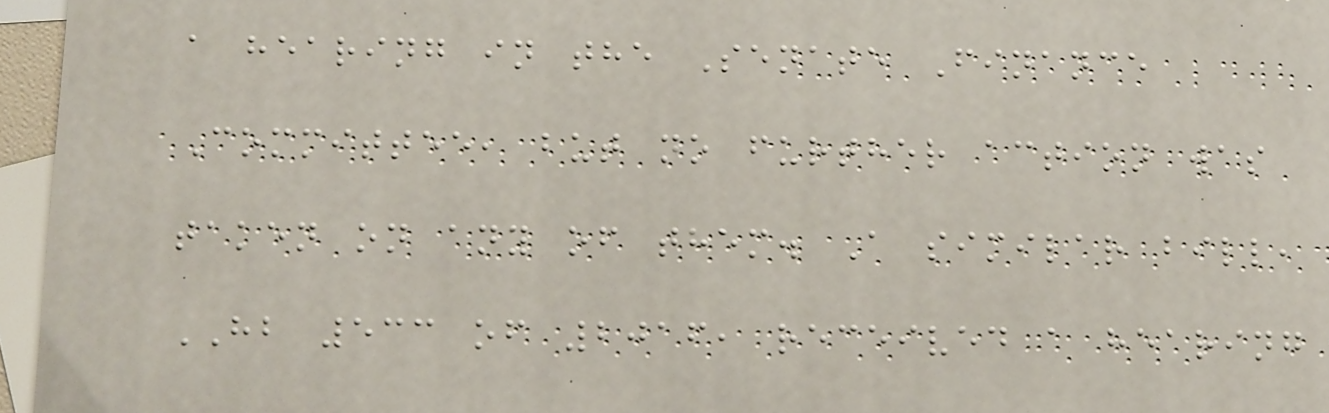a hearing in the Senate Finance
Committee, but no further action was
taken on any of them. A similar bill,
HB 533 of 2016, received a hearing
